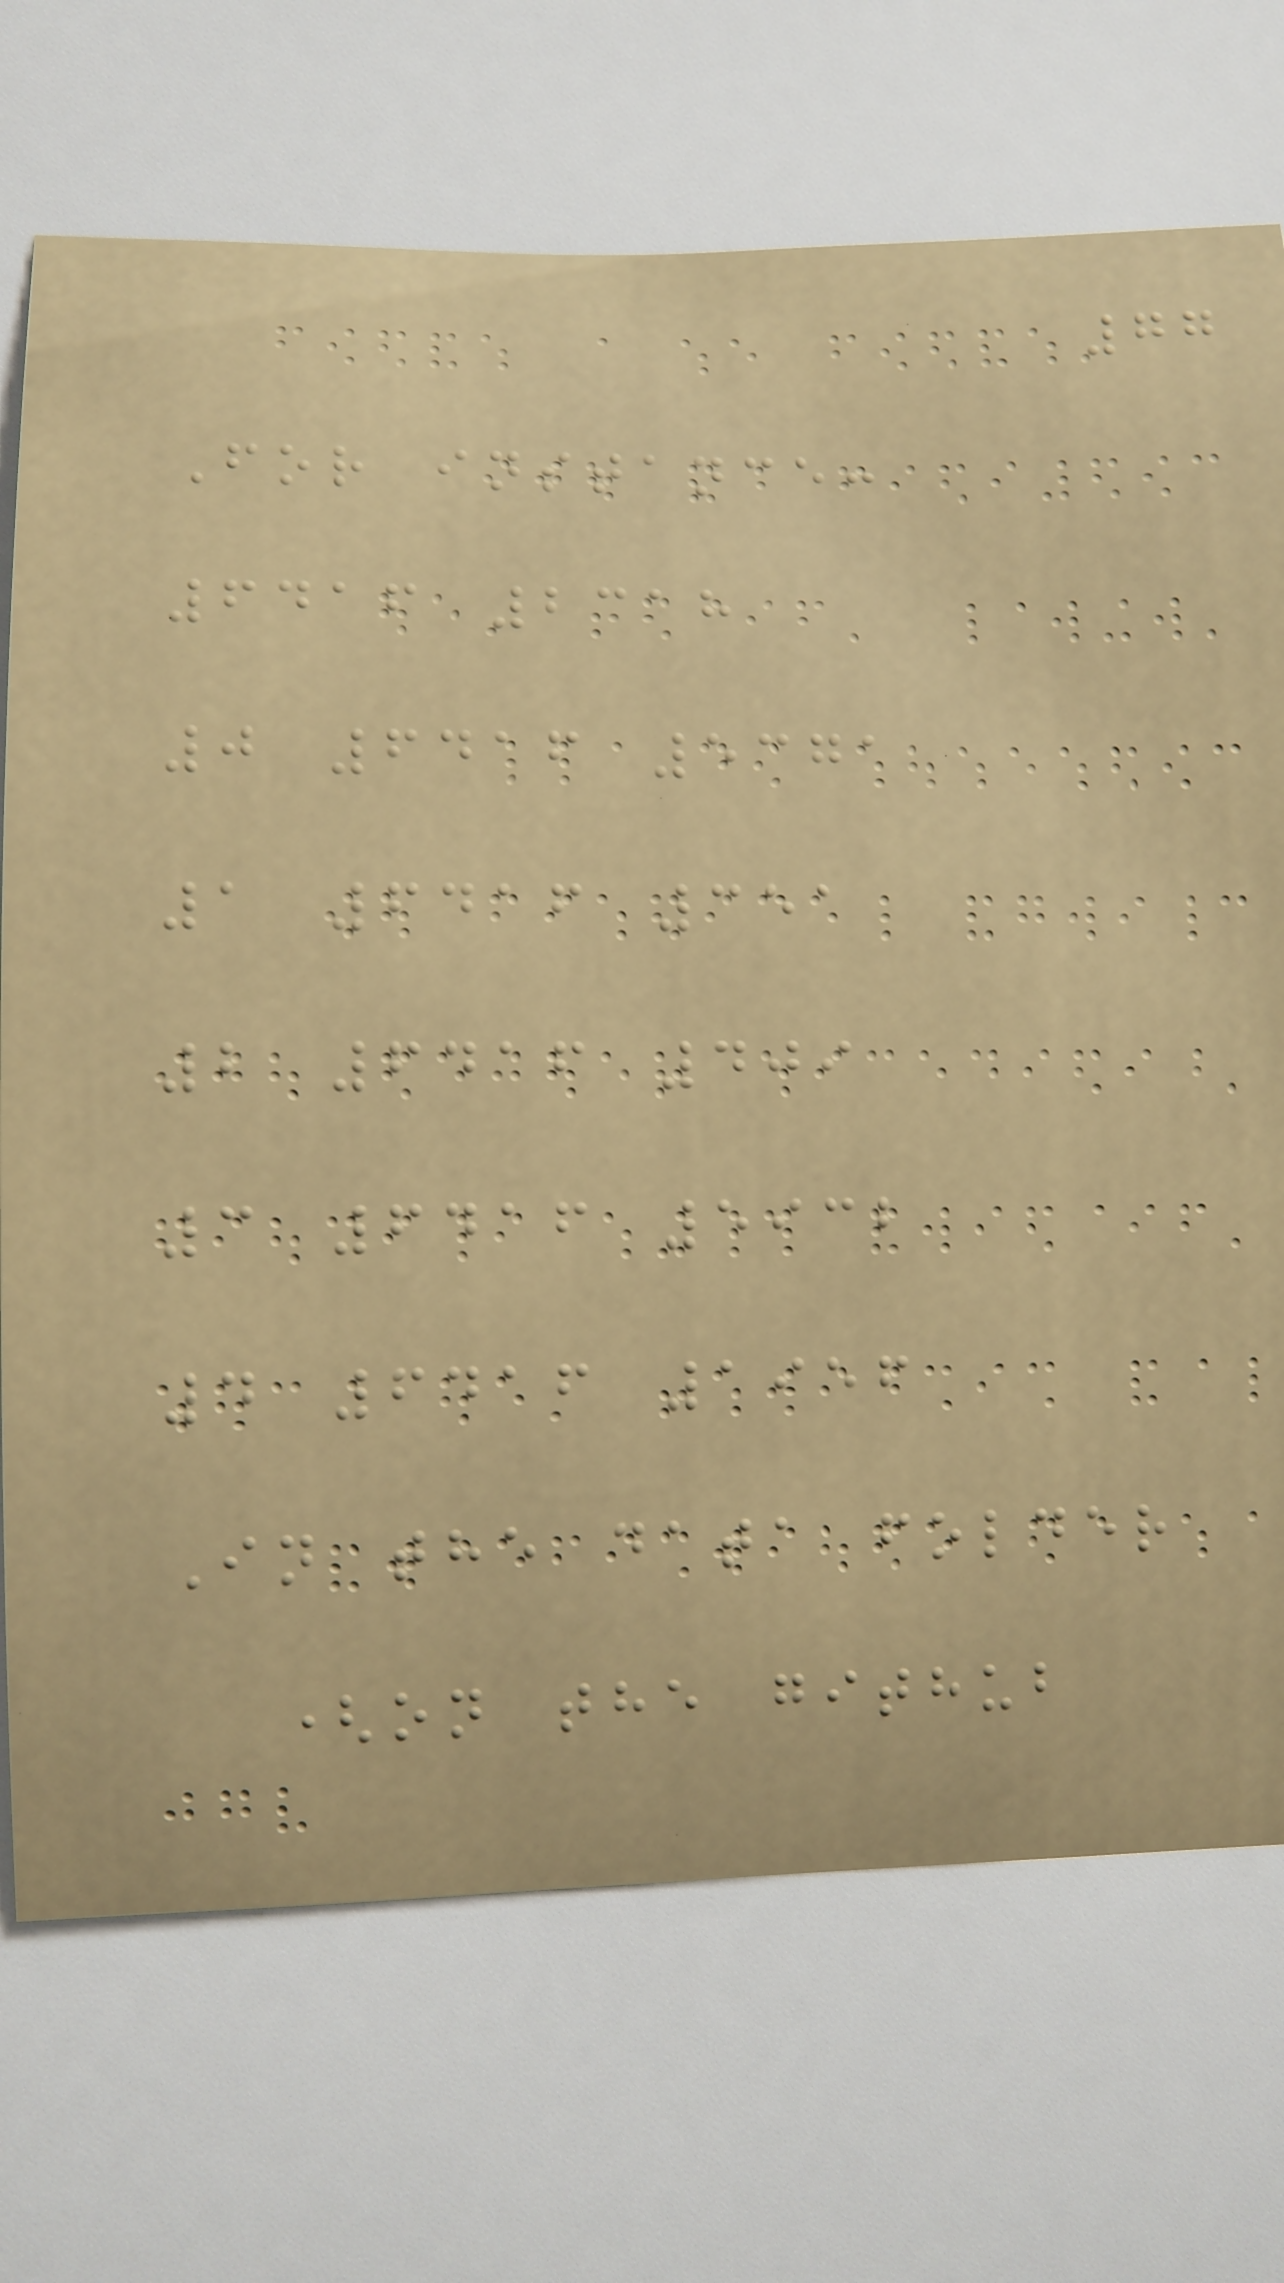77
For instance:
6416 2318
0 6416 5371
1 6416 351
2 6416 409
3 6416 5932
4 6416 1956
In the data folder
(on the github
